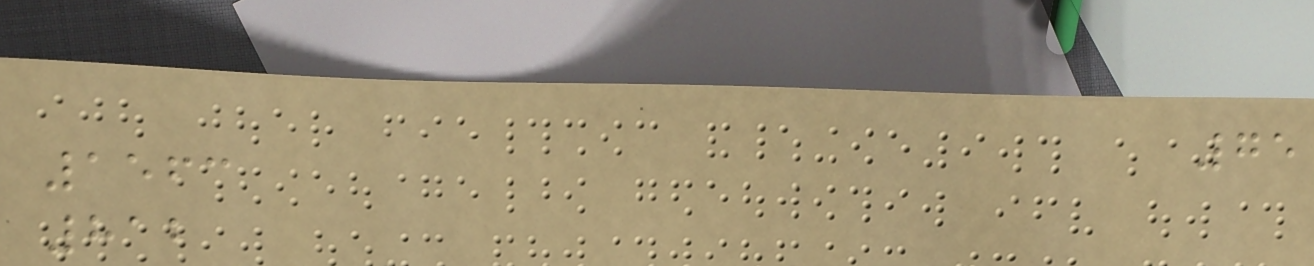75
1563
812
